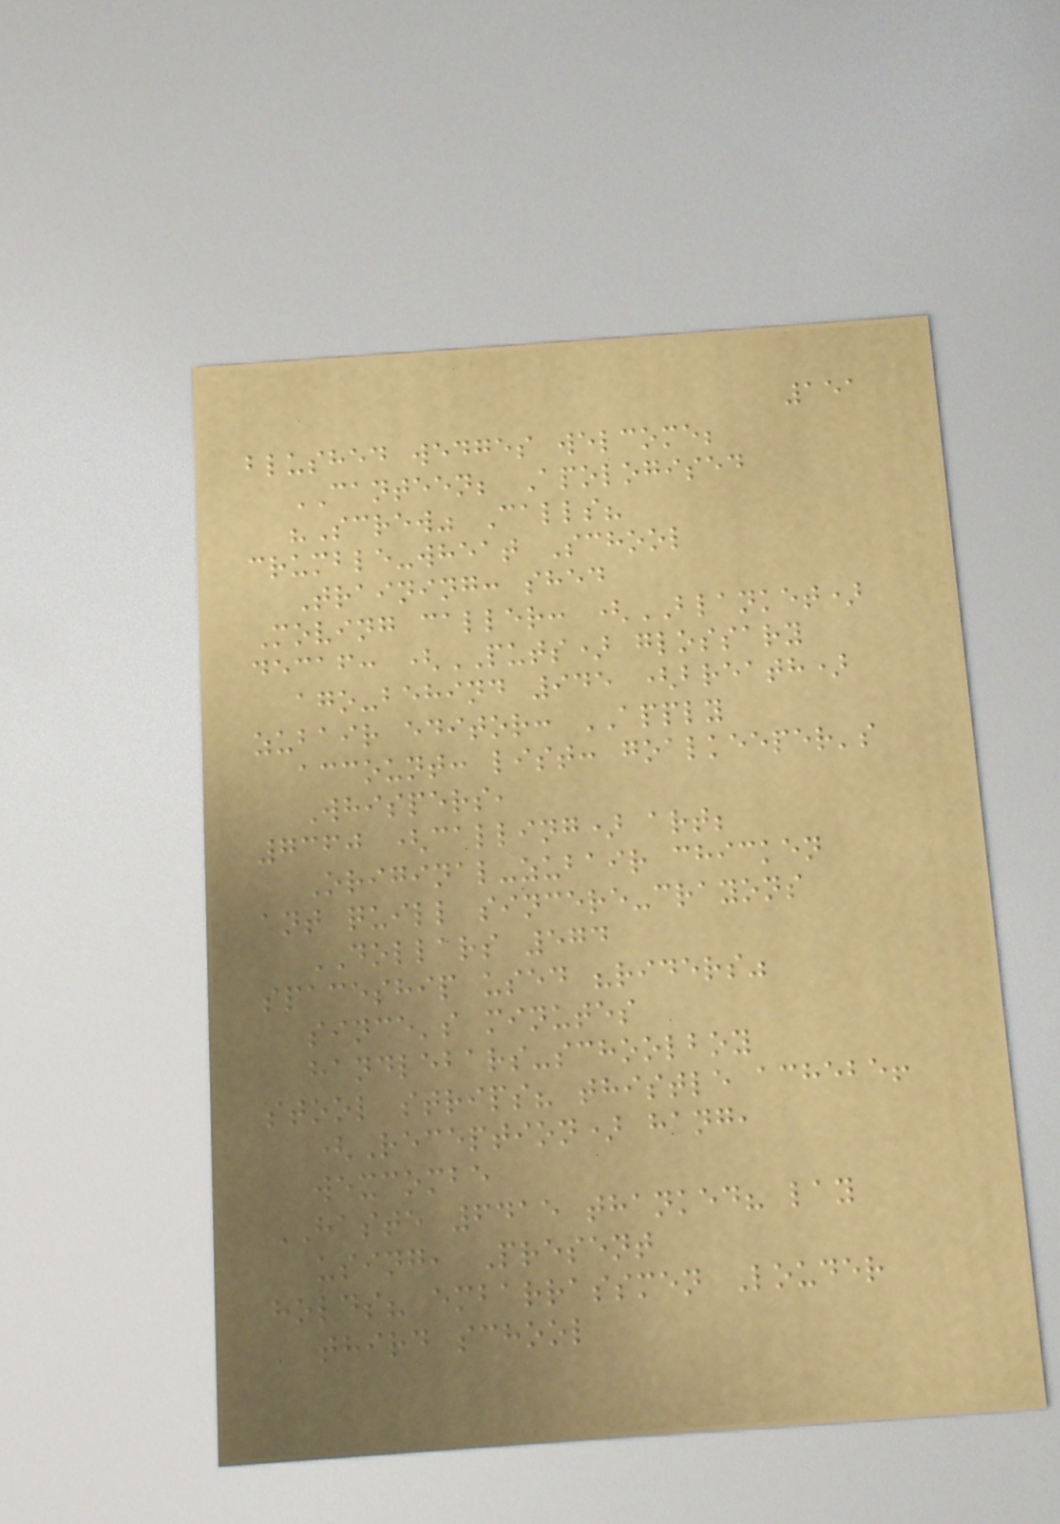151
blushed wedges welcome;
CANTEEN; Apologised
"Screw" Calls?
crumble-wheat School
Training: shed
Moving caller: (BLANKET)
decaf: (PUTS) glossary
ago-behind 945 (breath)
zubair editor: APPLY
account: list: goalkeeper's
Whispers,
7360 (calling) art;
Original-zubair chicken
ant quill sincere-crayons
DOLLARS 574
spaceship used "riders"
since's minutes
handlebars-schoolboy
stool strips? thistle achebe!
(Reception) hang,
wexcombe
HASTE 6415 thanked? lay
using, Present
holds? embarrassmen Louder
third school
